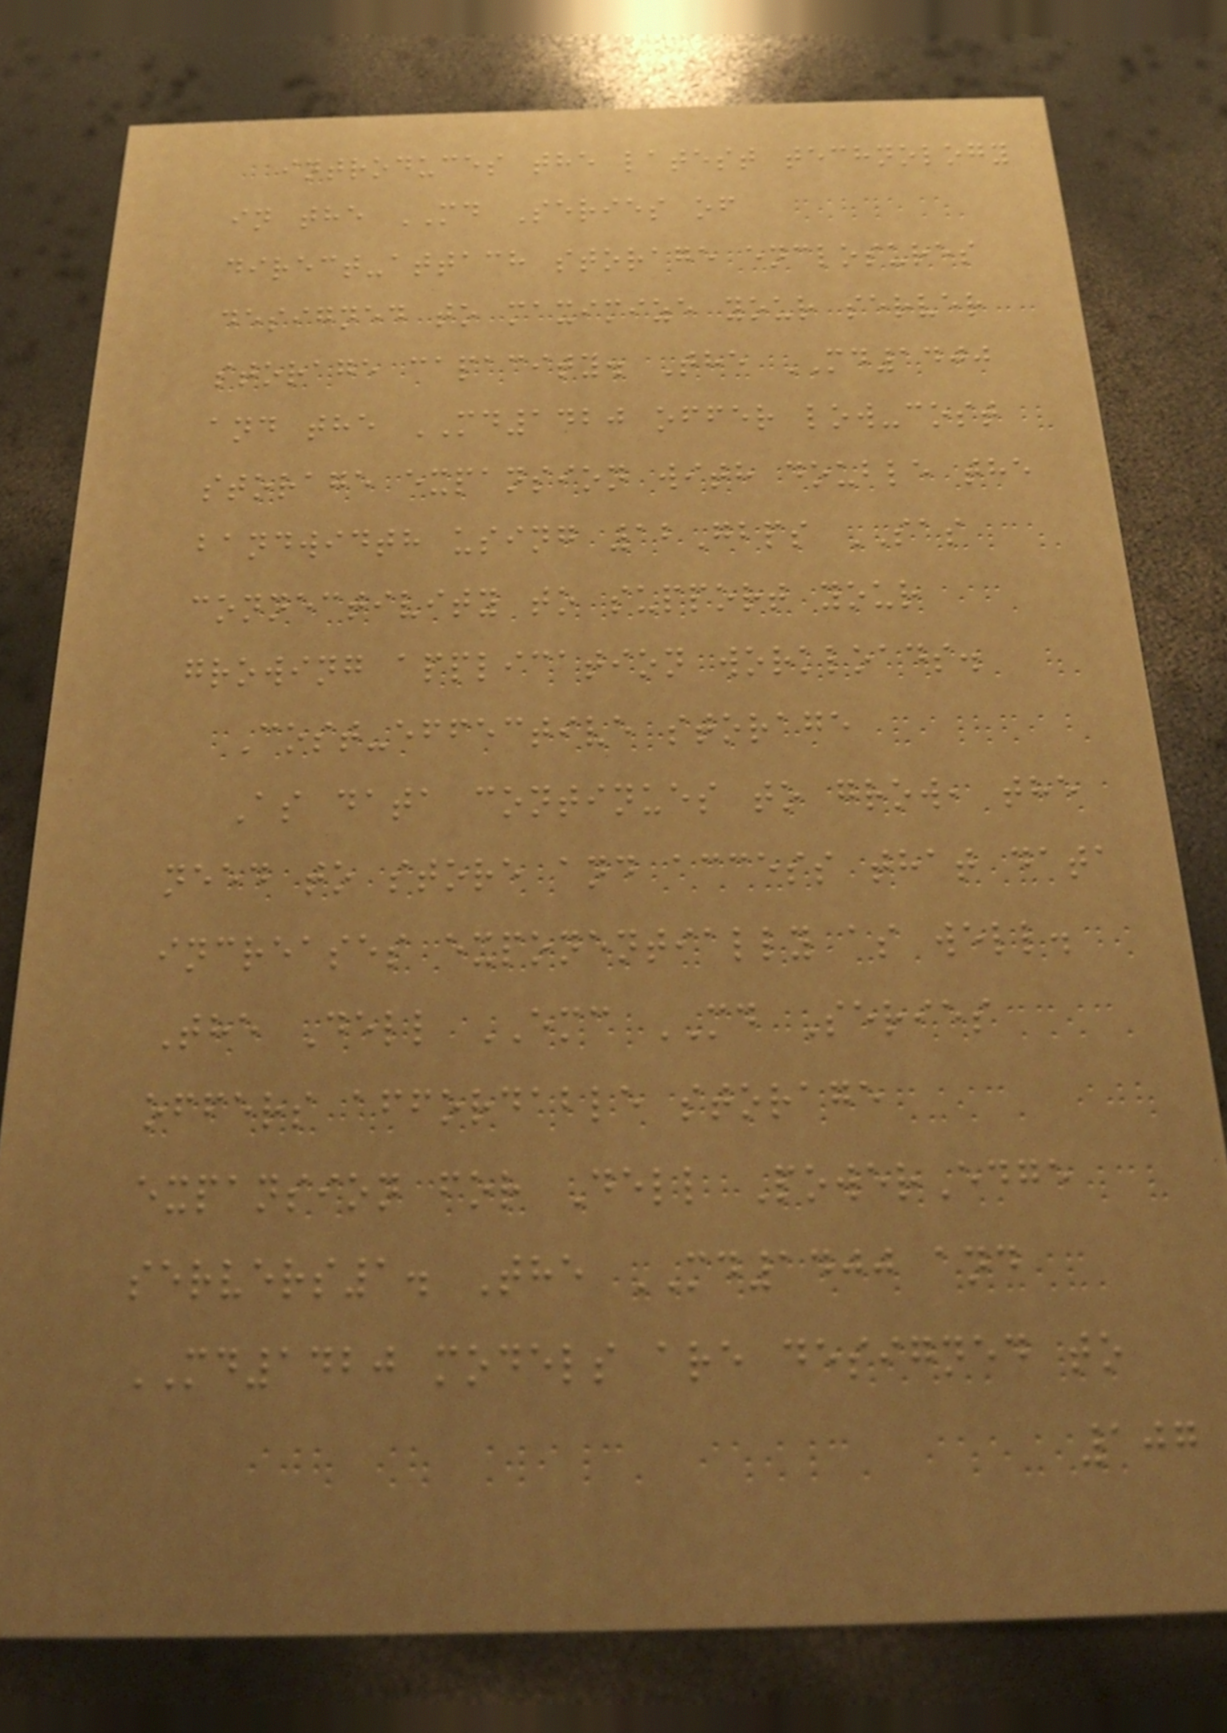introduces the latest technology
in the MD Series of
direct-attach storage enclosures
designed to maximize your server
storage capacity. The MD1400
and the MD1420 offer low-cost
storage expansion with double the
bandwidth using 12Gbps SAS
connectivity to support your
growing application workloads.
Cost-effective storage
As data continues to grow, the
need to store and access that data
increases exponentially as well.
The Dell EMC MD Series
offers affordable storage
expansion for Dell PowerEdge
servers1. The MD1400 and
MD1420 models are designed to
107
